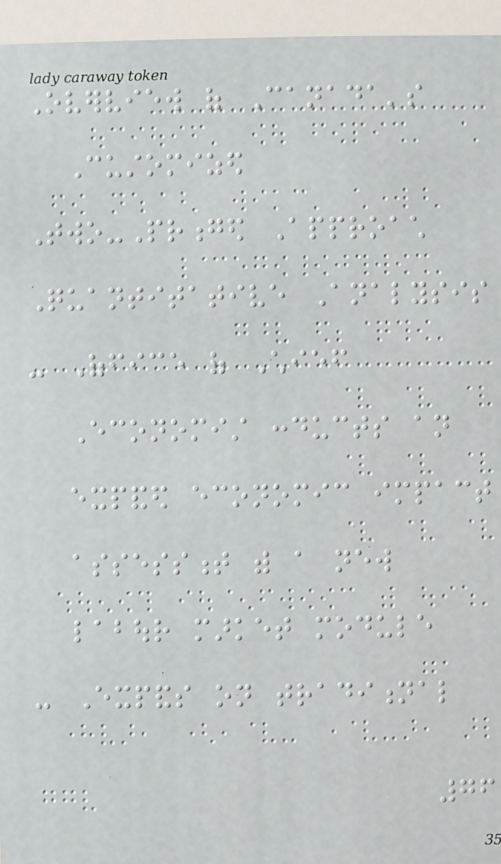Overview of Canada's
Customized
Two-Pronged Approach
Quantitative Analysis
- Office of Chief
Economist conducts an
expanded economic impact
assessment with a new
labour market module
- Expands on traditional
76
